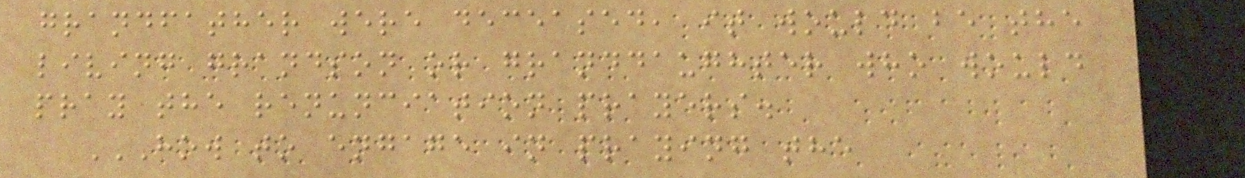grandfather were deceased, it would be the
living grandson or granddaughter who would
pray the renunciation prayers.
HOW TO ENGAGE IN PRAYING THE
